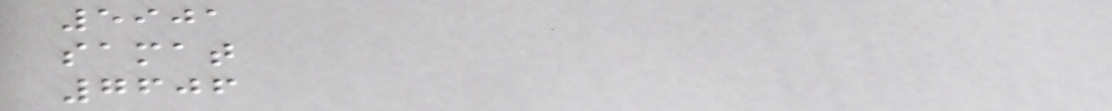5901
samat
7606
